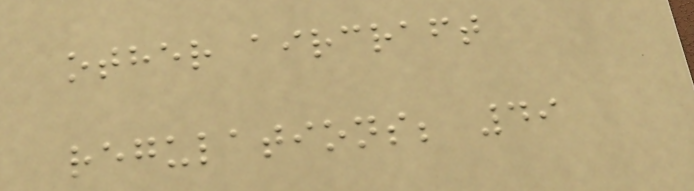other aircraft
regulations; 49
